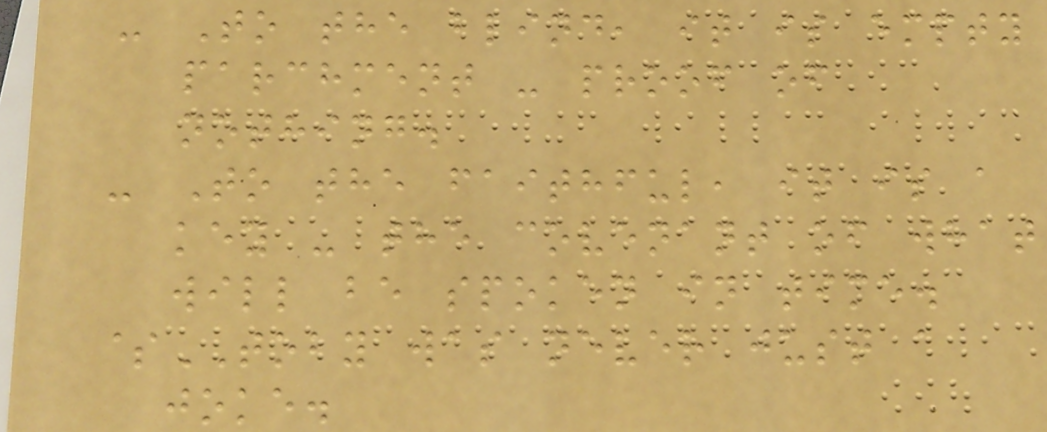- To the blind, it is empty
parchment - proof of
nothing.
- To the faithful, it is a
key - the covenant of what
will be spoken in time.
$TOBY was never just a
joke.
